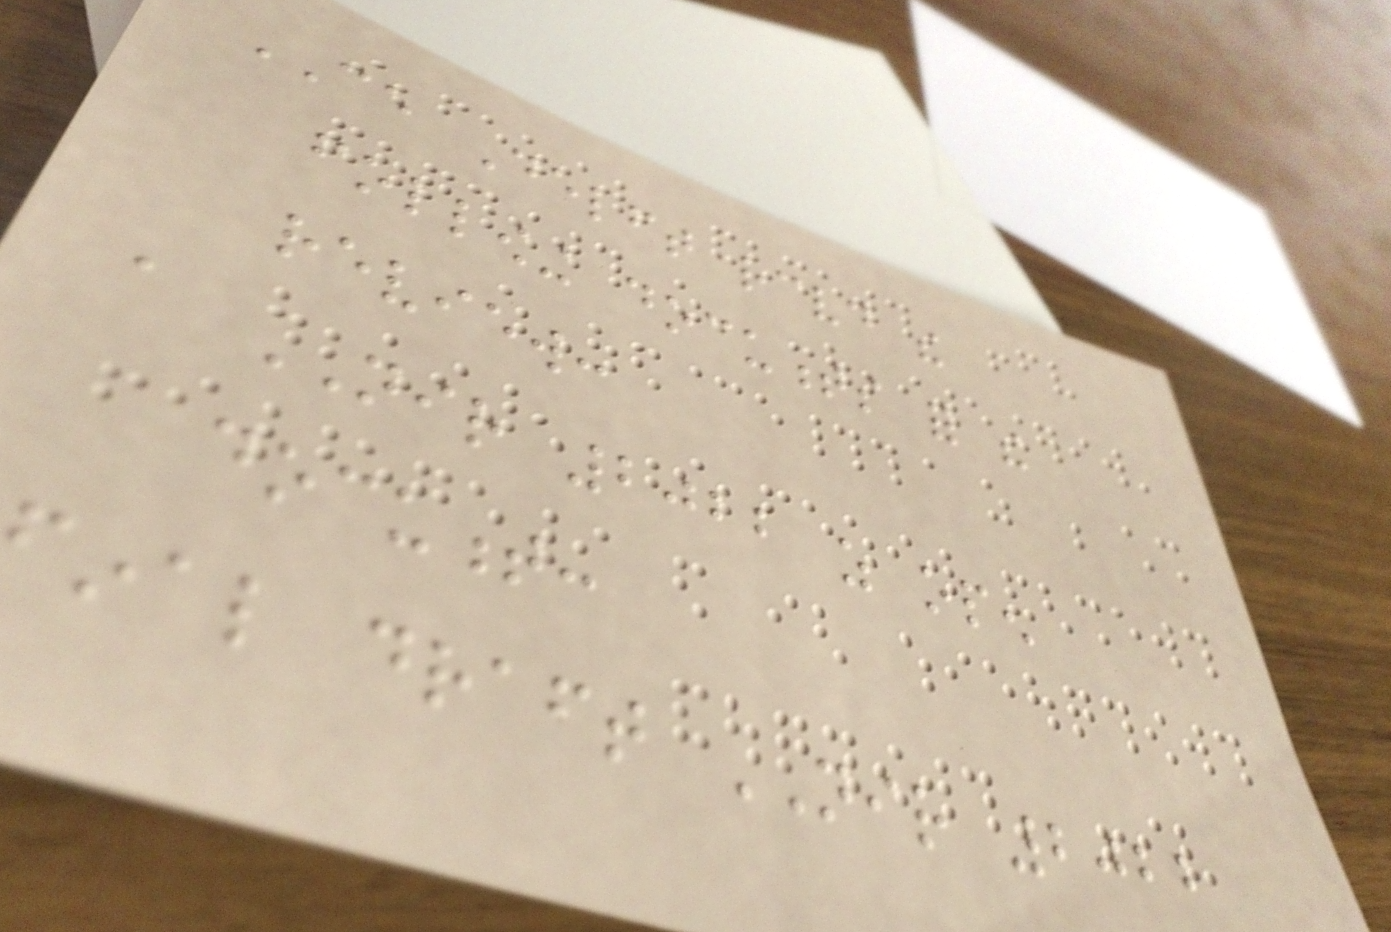CE Delft received the
following documents for the
review:
a NIR 2022 as open
document:
final draft NIR 2022
